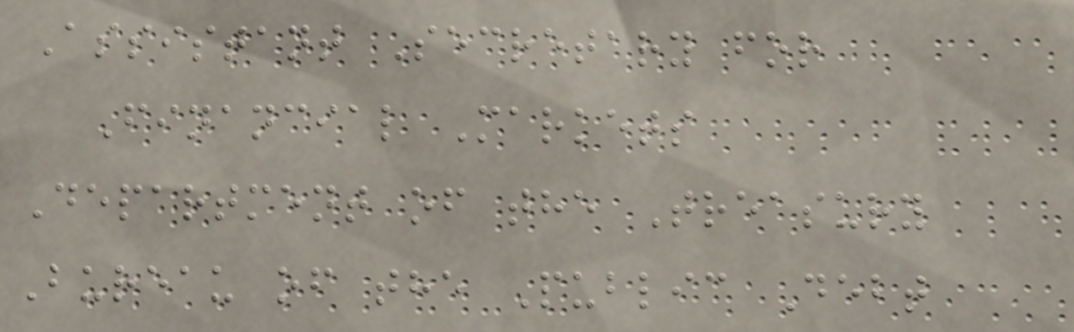Assistant Secretary for
Financial Markets
Department of the Treasury
Bureau of the Public Debt
